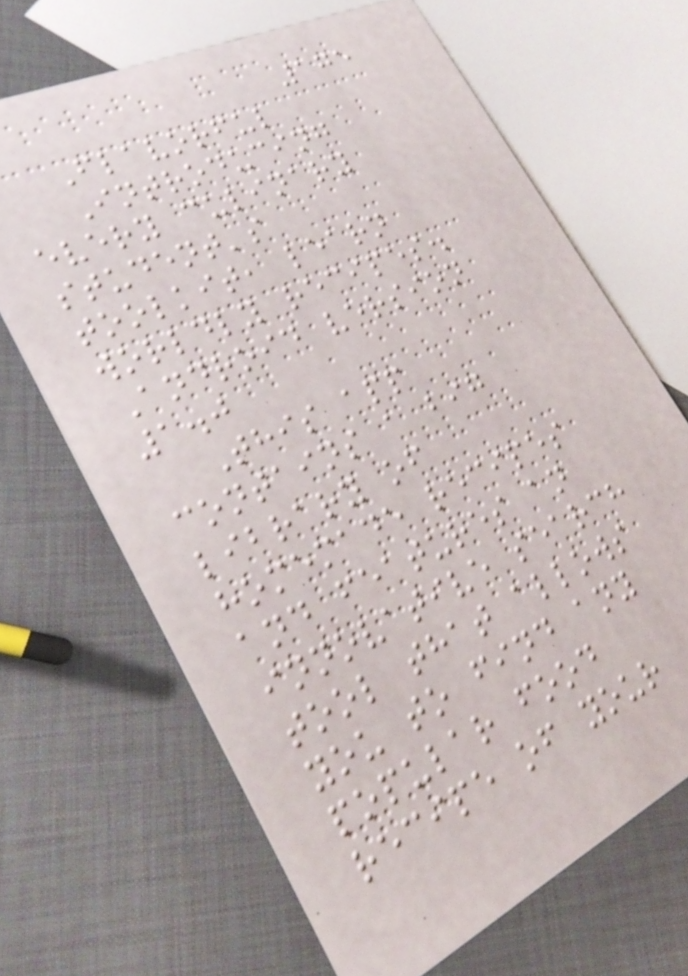175
Flavorful
Introducing
every culinary
student's
toolkit, learn
worldly recipes.
Android version
1.0
This app
contains a big
library of
homemade recipes
and features an
innovative search
tool that allows
you to find any
popular food
recipe of your
